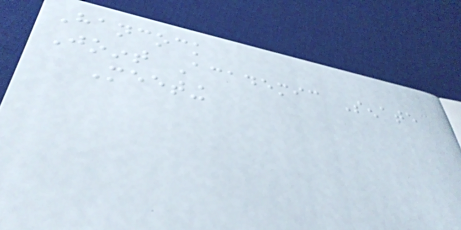Hancock
Joint Academic Senate
Meeting
